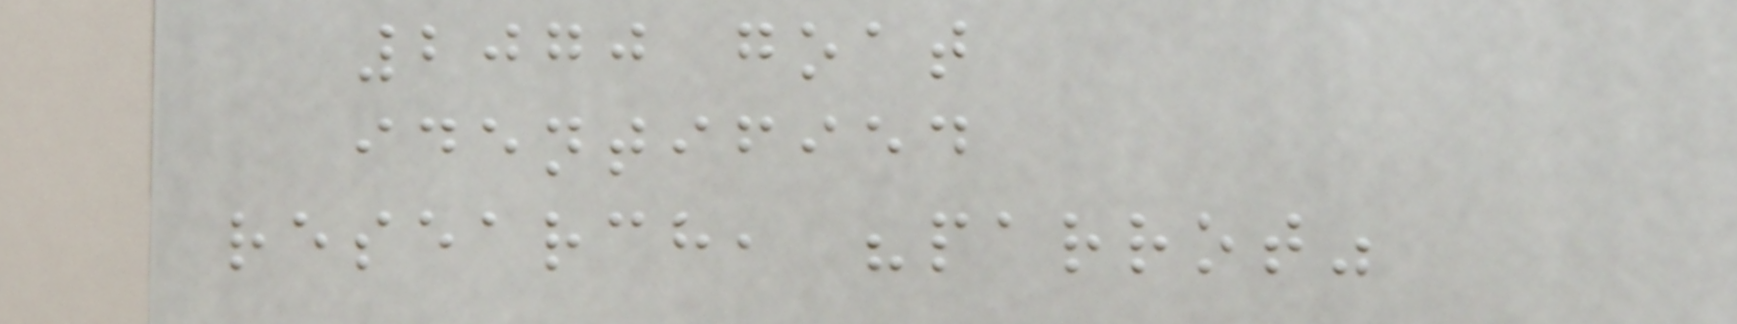2070 goat
identified
research, "parrot"
